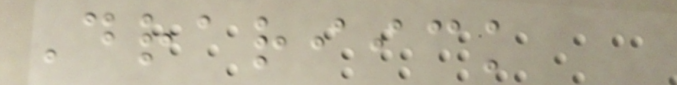Drariick
